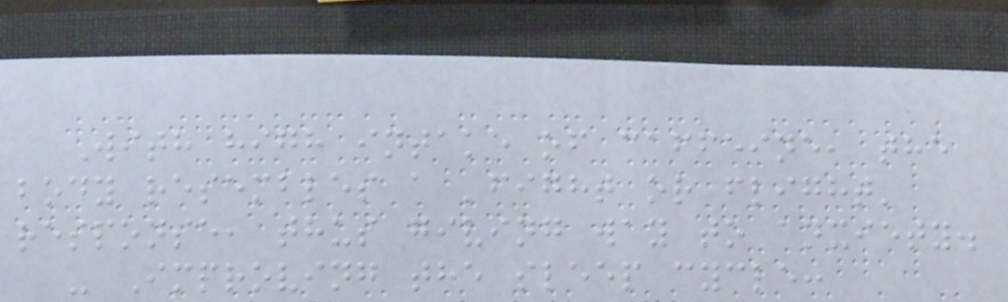With high intake of caffeine, the
body resembles a 'fight or flight'
response, thus giving way to anxiety.
- Improving the sleep cycle:
